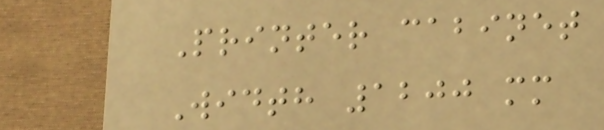Printer cabinet
Width 1200 mm
